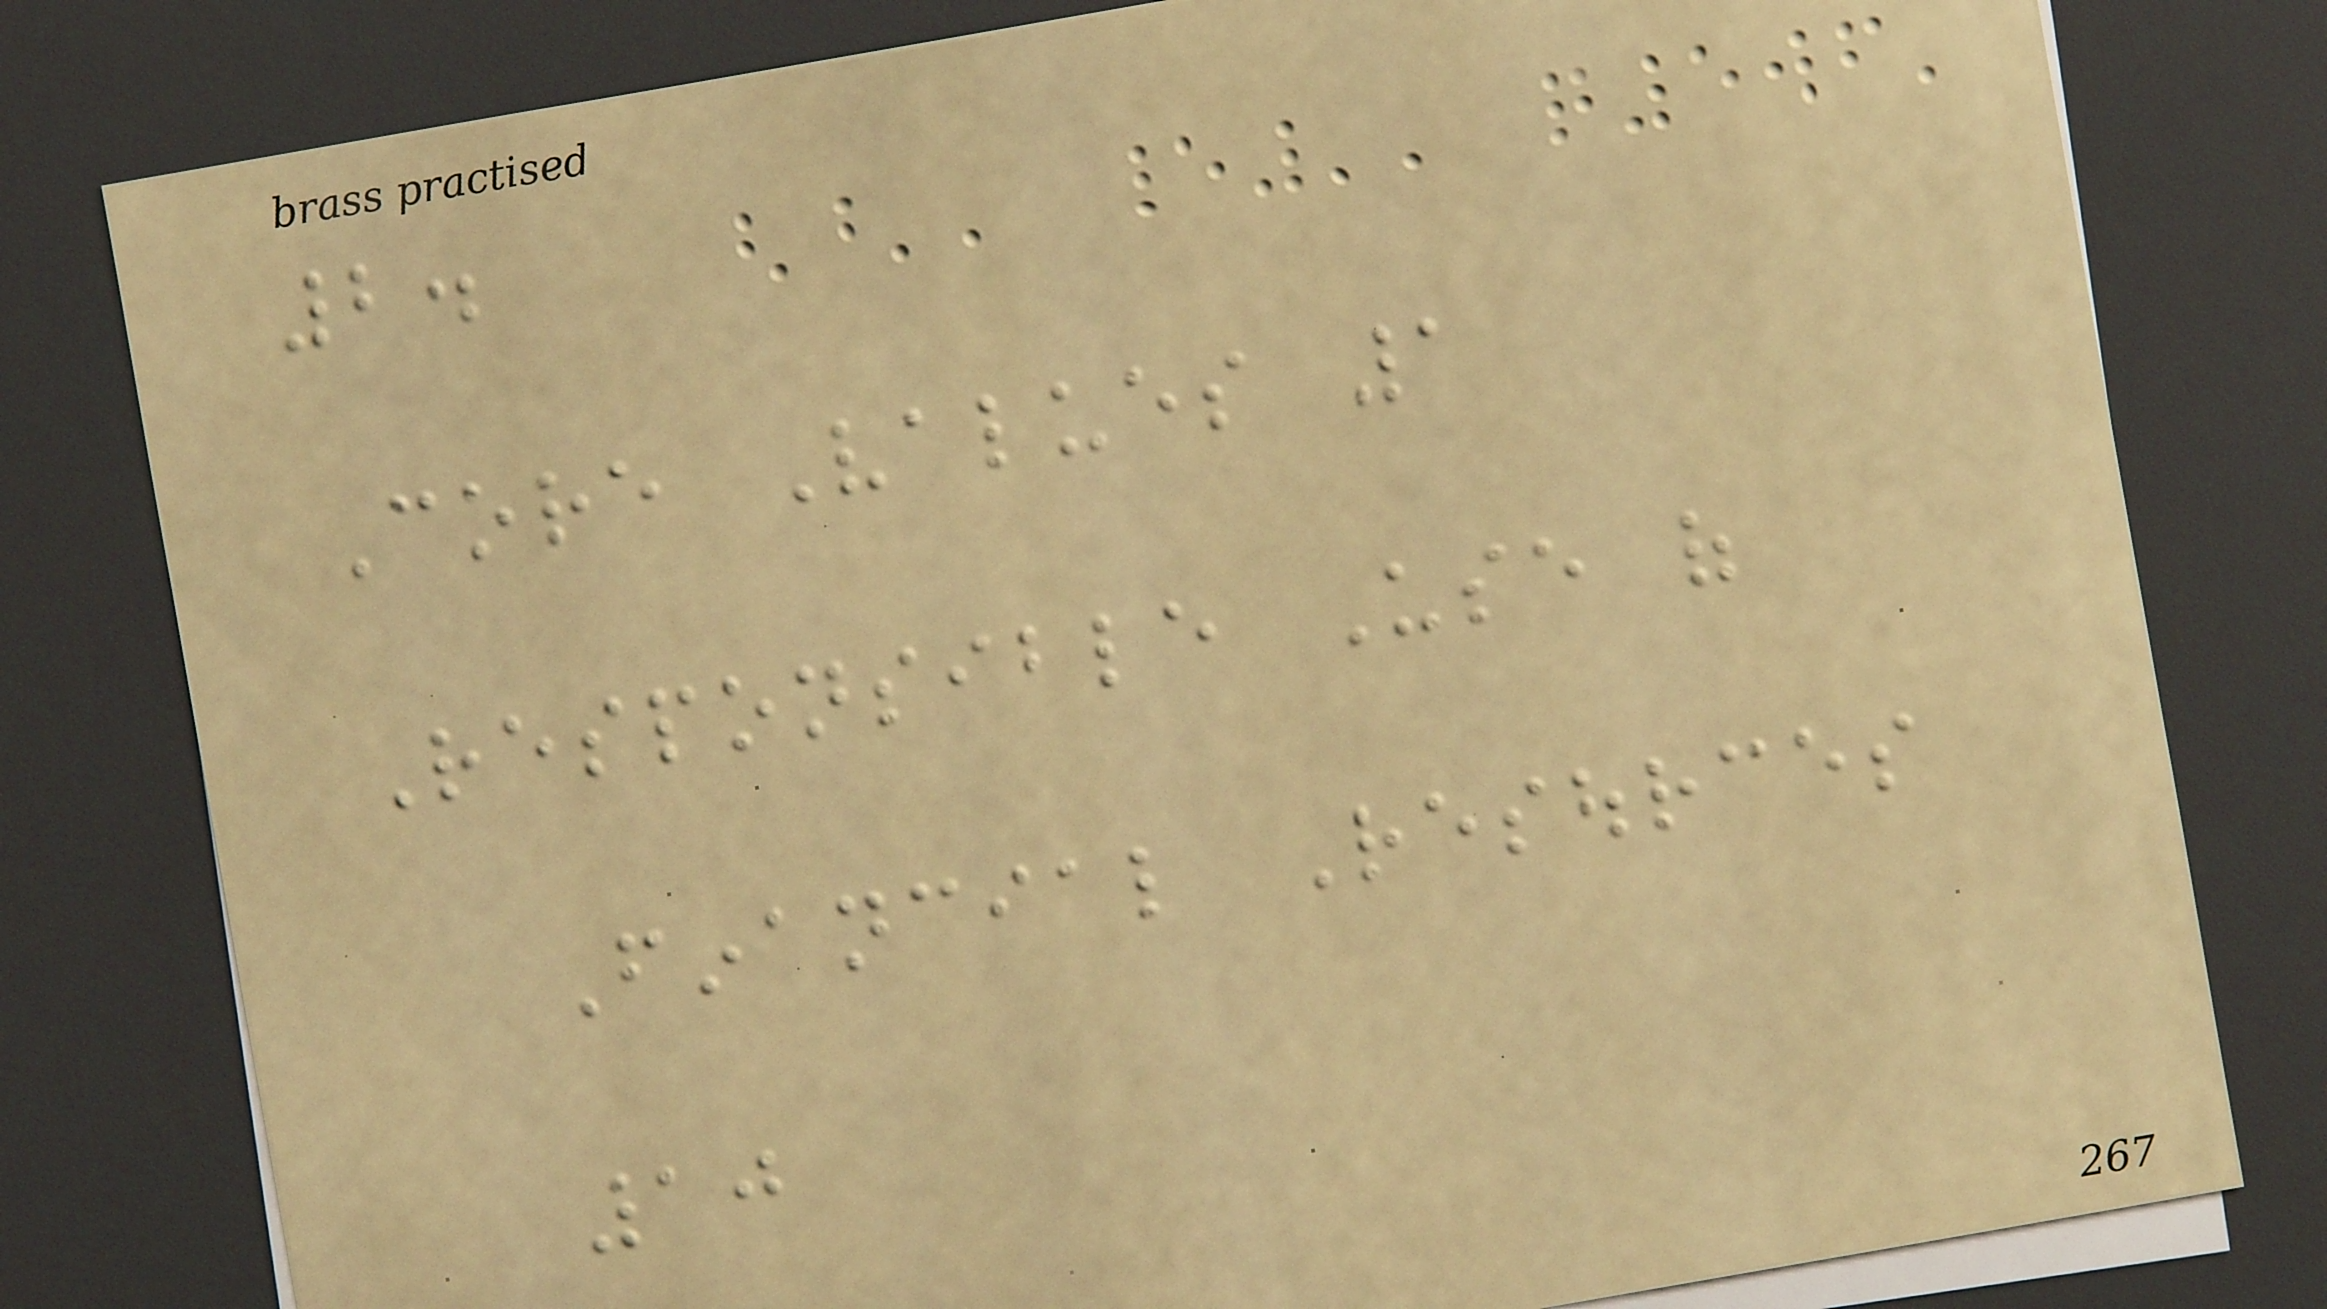2.
Core Values 1
Responsible Use of
Financial Resources
10
